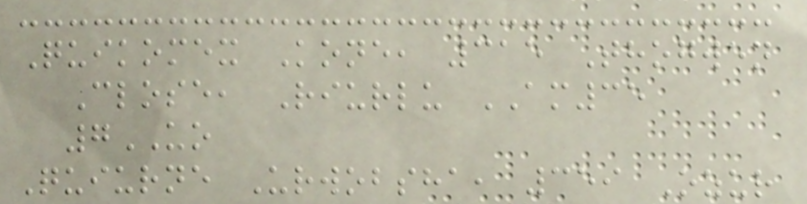Quikomex Kone, 315 Thogwen
Close, Riurlu AM35
7UO
Quiurne Urwobsha, 359 Ozur
